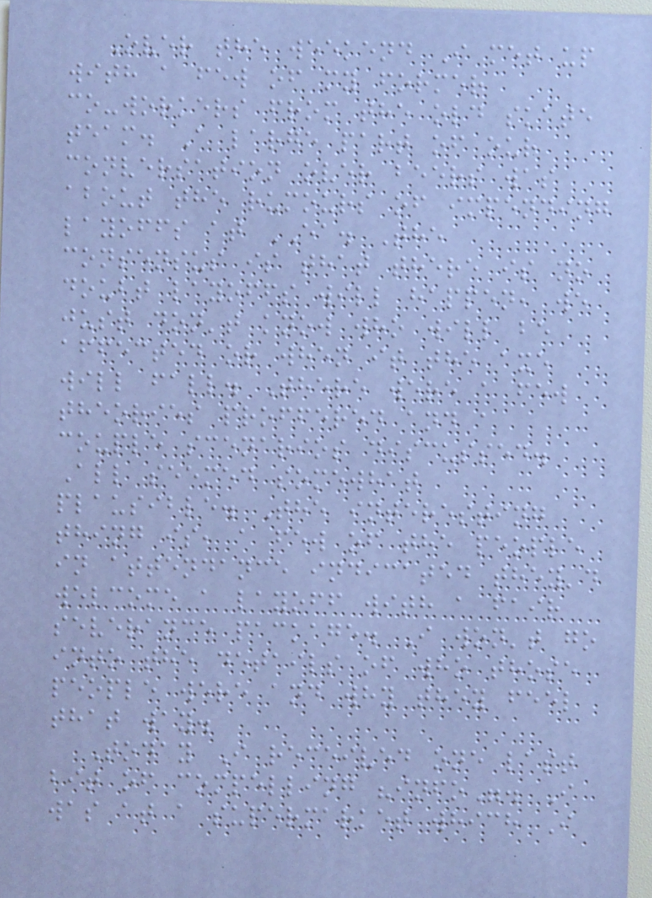Over the weekend I met up
with a few of my former
co-workers from the old skate
team. A large part of our
conversation over beers was
about the rumours of impending
layoffs at EA. The
consensus is that there is no
doubt layoffs will happen, we
just don't know who will be
affected or when it the axe
will fall. There were a few
theories proffered and a
couple scenarios discussed.
All seemed somewhat
plausible. The interesting
thing is, a few of the people
in attendance indicated they'd
welcome a layoff with a fair
severance package. I won't go
into the details of who those
people were and why they feel
that way.
Today I received one last
bit of compelling "info". I
was at a supermarket which I
